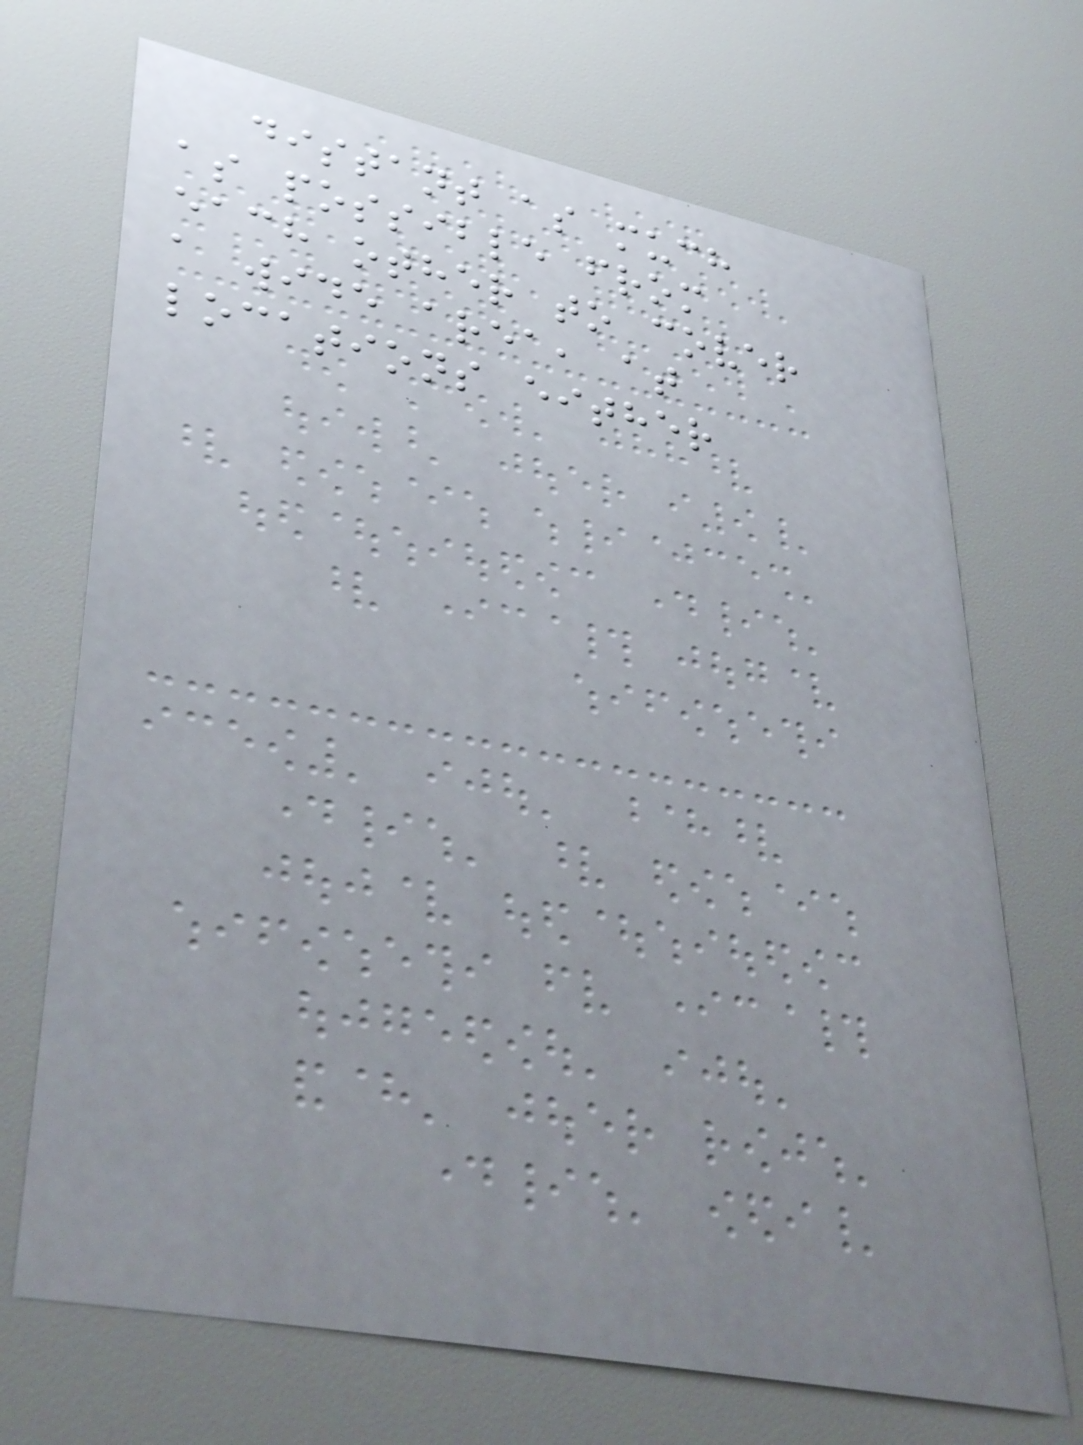distant as much
as possible from
each other to cover
a wide area, at
locations either
